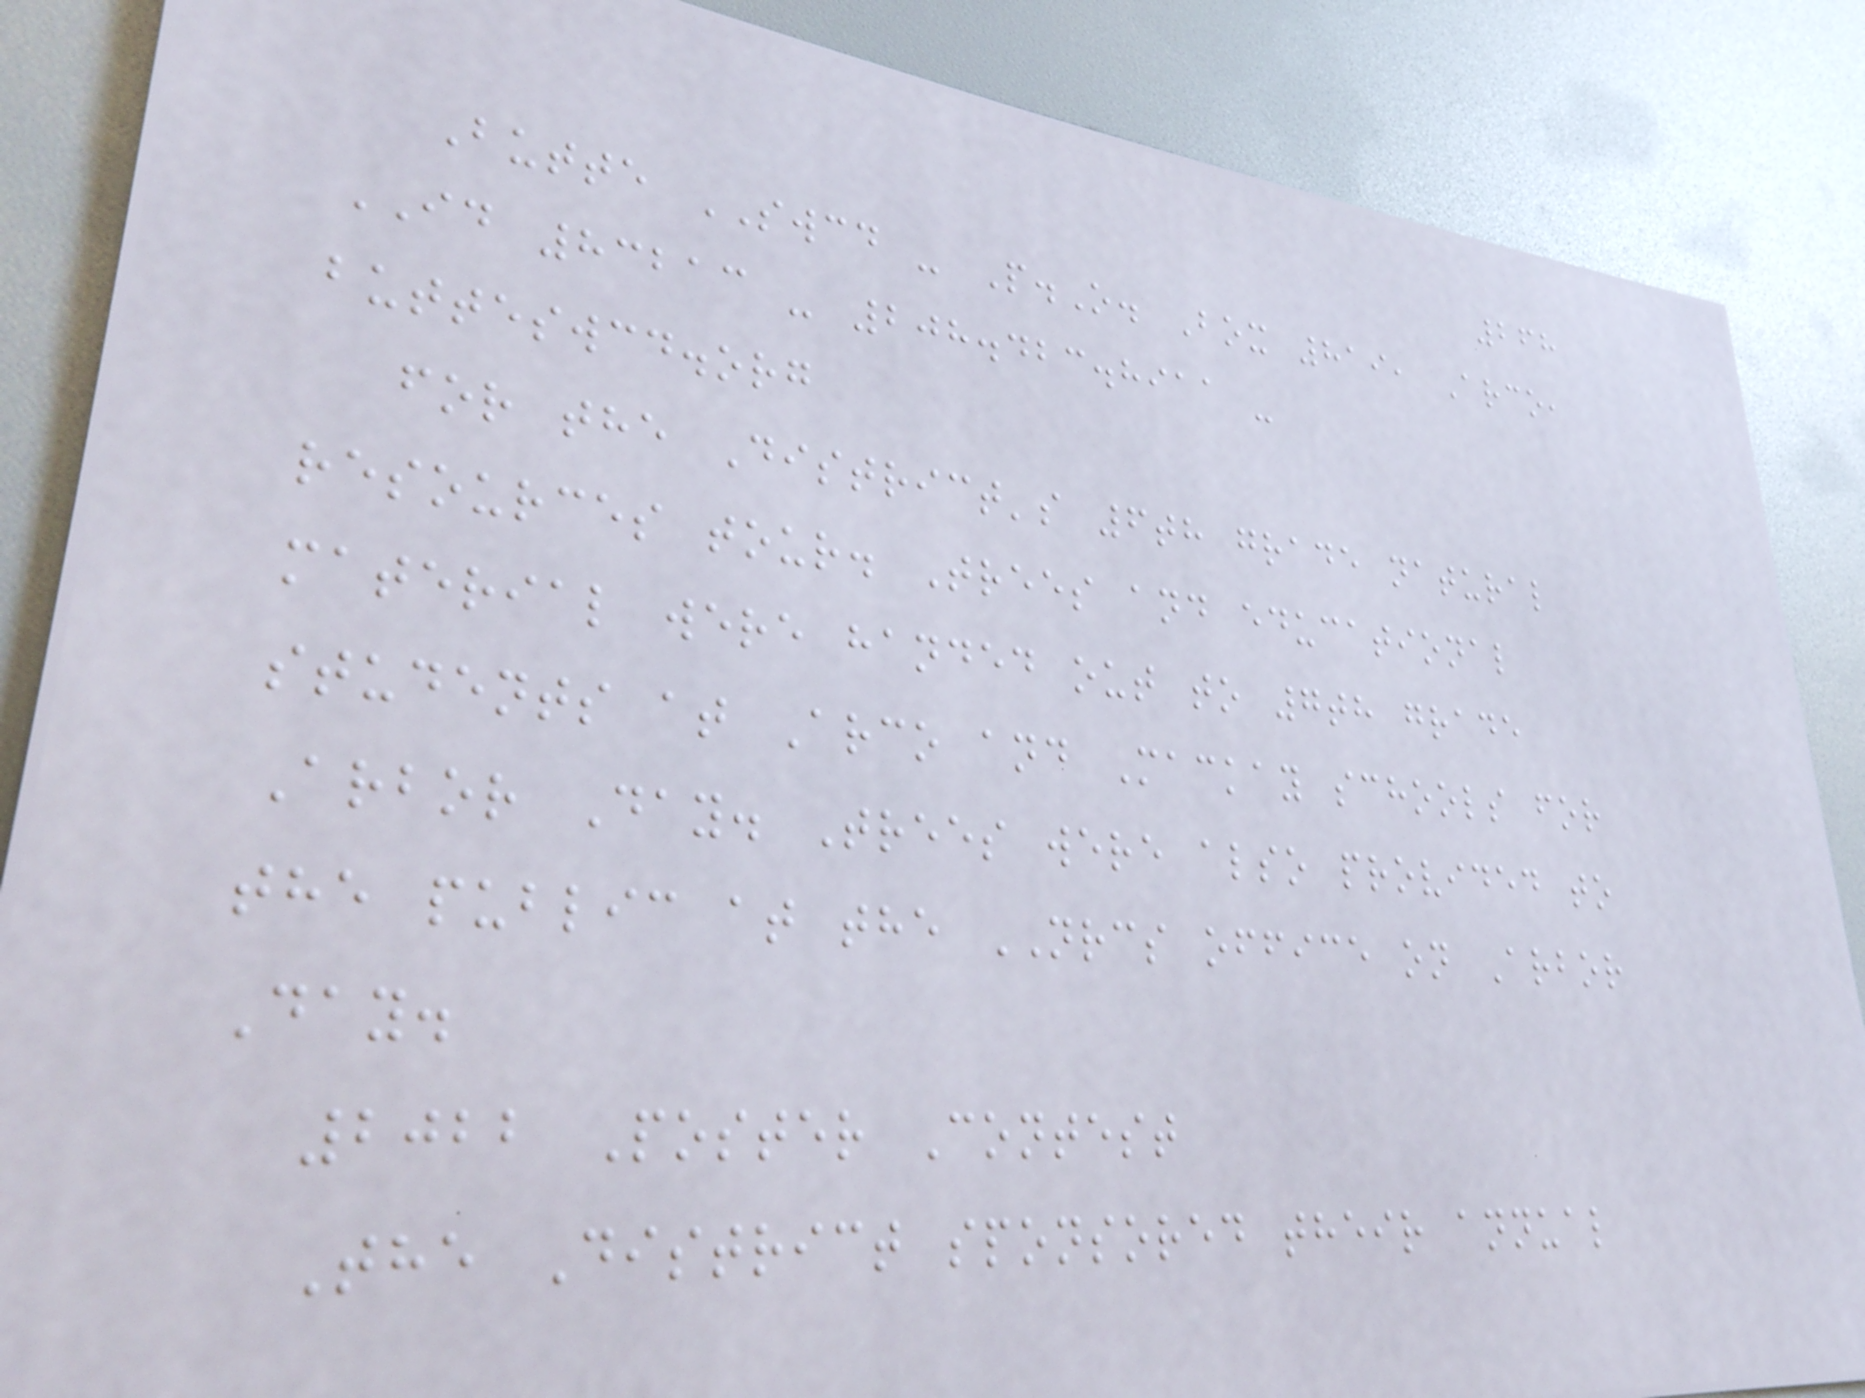268
Butte SWCD - P.O. Box 819, Arco,
ID 83213 - 208.423.8911 -
butteswcd.org
for the District's 6th grade natural
resources tour. Trees and educational
material were handed out to 7th grade
students at Arco and Mackay schools for
Arbor Day. Trees were also provided to
the public at the NRCS office on Arbor
Day.
2022 Poster Contest
The District sponsored their annual
